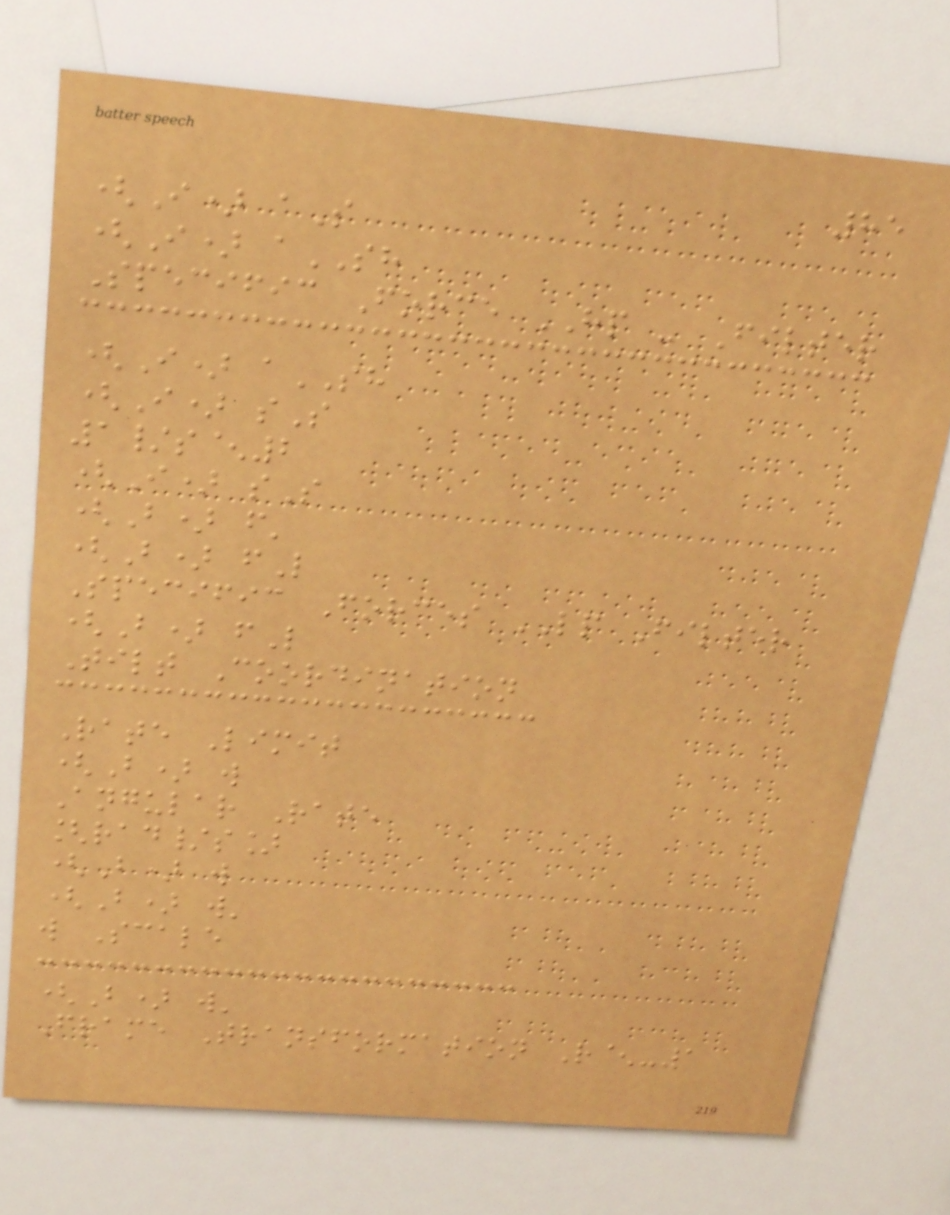85
(I) aS
(I) aSH
Specific Force HP - Filter
(I) aSH
(I) sS
1/s^2
(I) sS
(B) f'
(B) fL
Specific Forces LP Filter
(B) fL
Tilt Coordination
Rate Limit
(B) w
Angular Rate
[rad/s]
(B) w
(B) w'
w Scale
(B) w'
Frame Transformation R^-1
